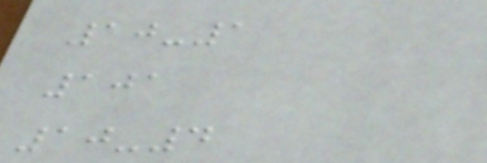10-1
101
10-4
